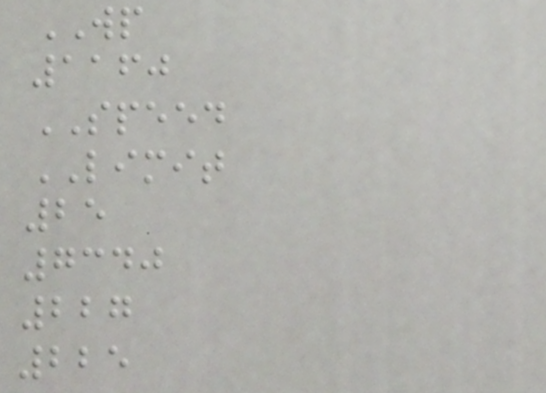WP
1160
SPEED
LIMIT
25
7340
227
225
